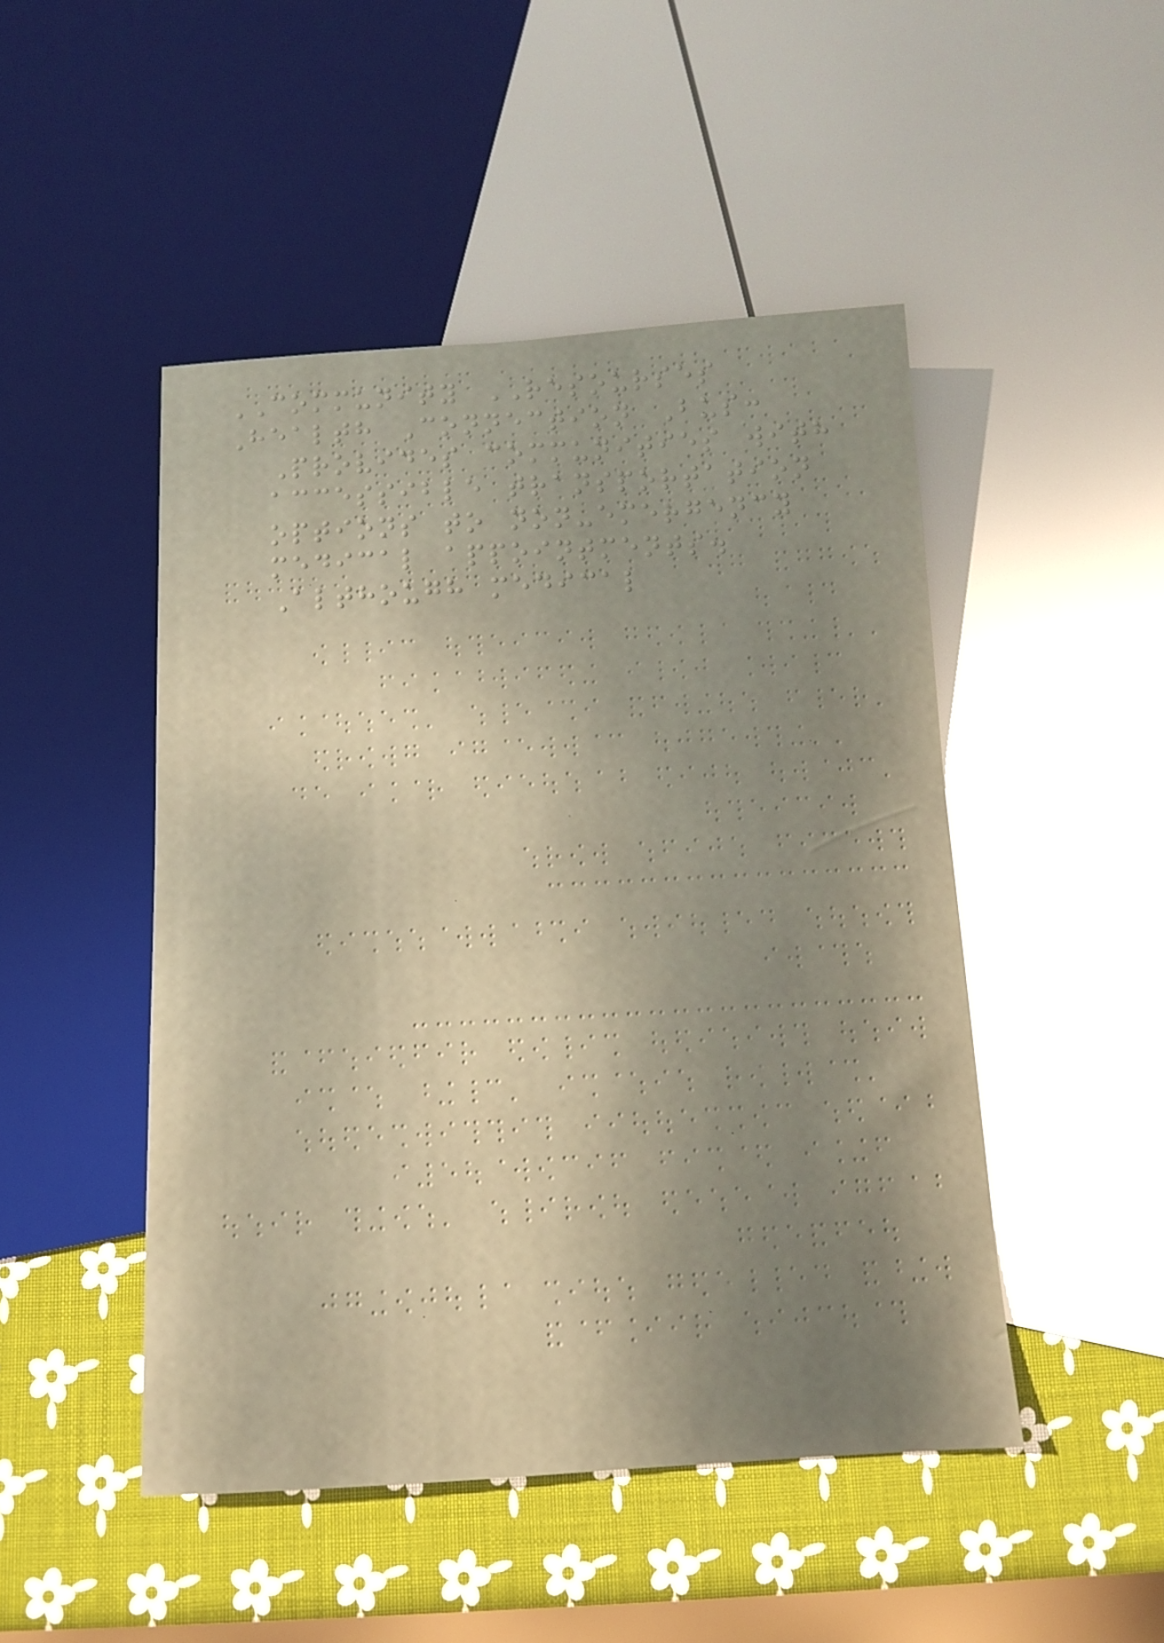COMMUNITY RESOURSES
Health Connection Bus:
Provides communities with
accessible transportation
options to non-emergency
medical appointments.
Although medical
